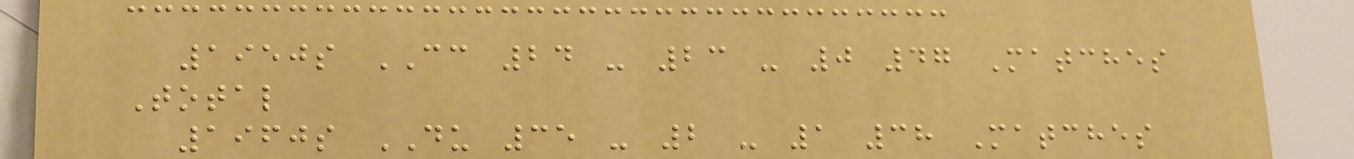1950s CC 24 - 23 - 0 47 Matches
Total
1960s DU 35 - 2 - 1 38 Matches
